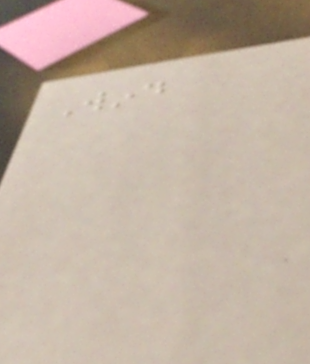Wind
